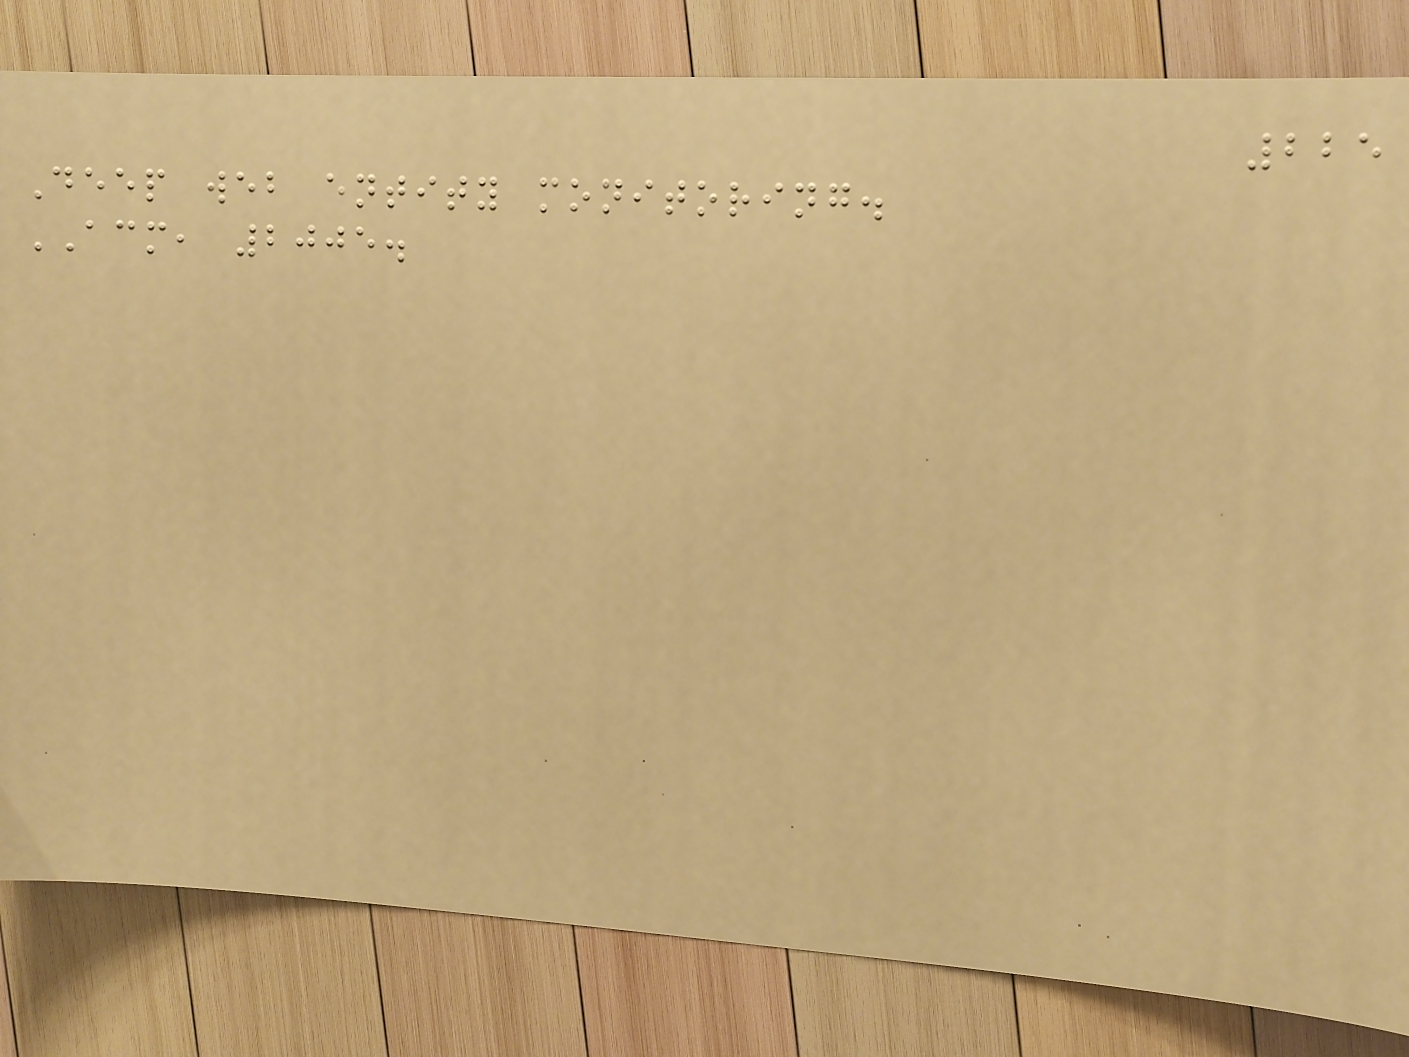225
Deep web entity monitoring.
ACM, 2005.
